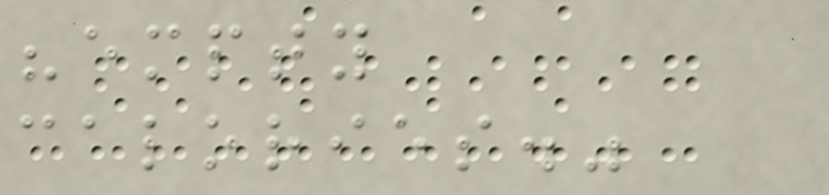"empty
calories."
